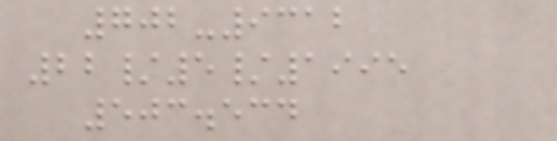702-9312
22/5/1995
503.534
